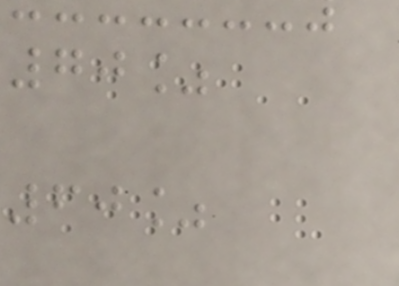70%
60%
